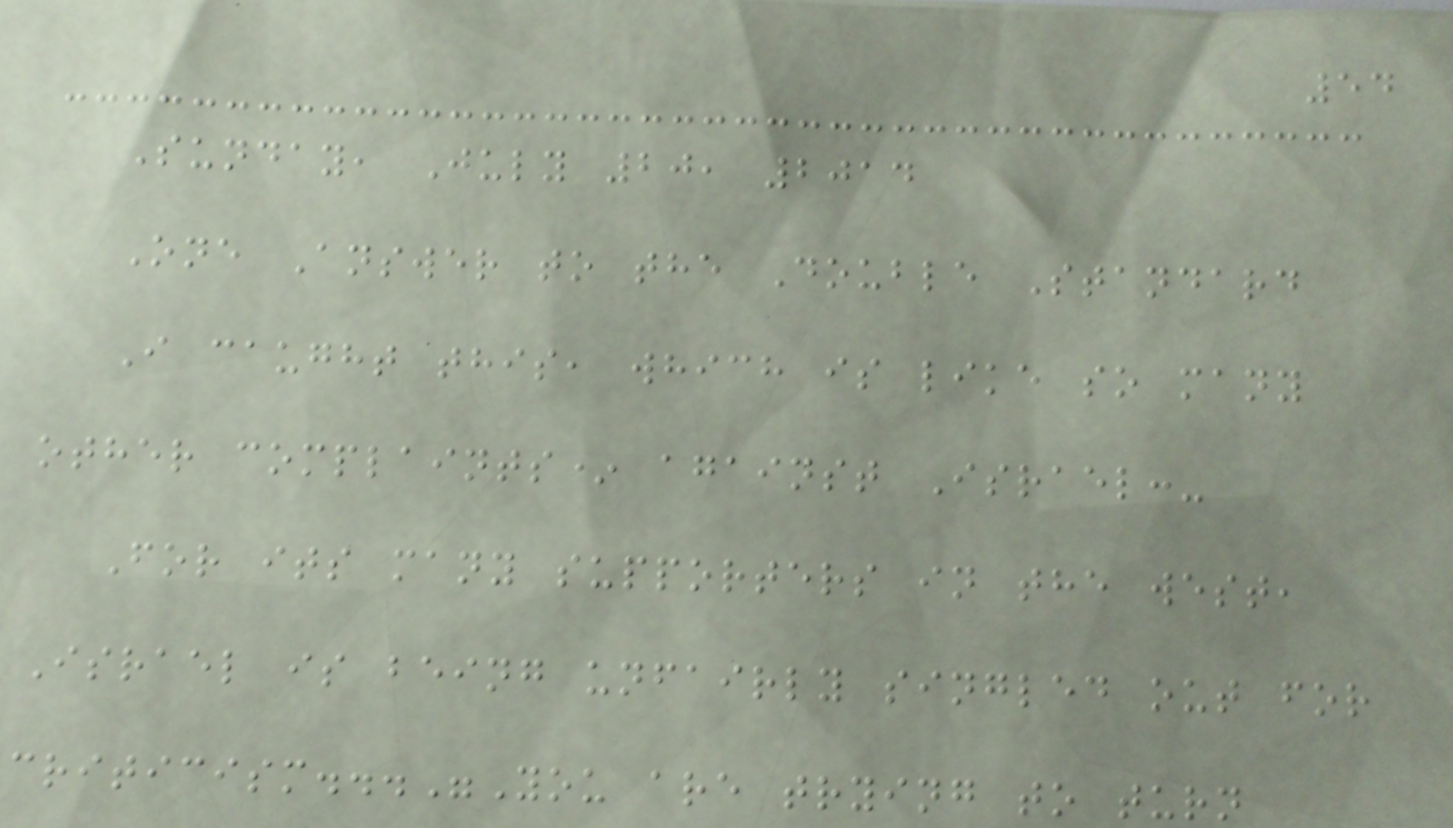54
Sunday, July 20, 2014
One Answer to the Double Standard
I caught this, which is like so many
other complaints* against Israel:-
For its many supporters in the west,
Israel is being unfairly singled out for
criticism..."You are trying to turn
